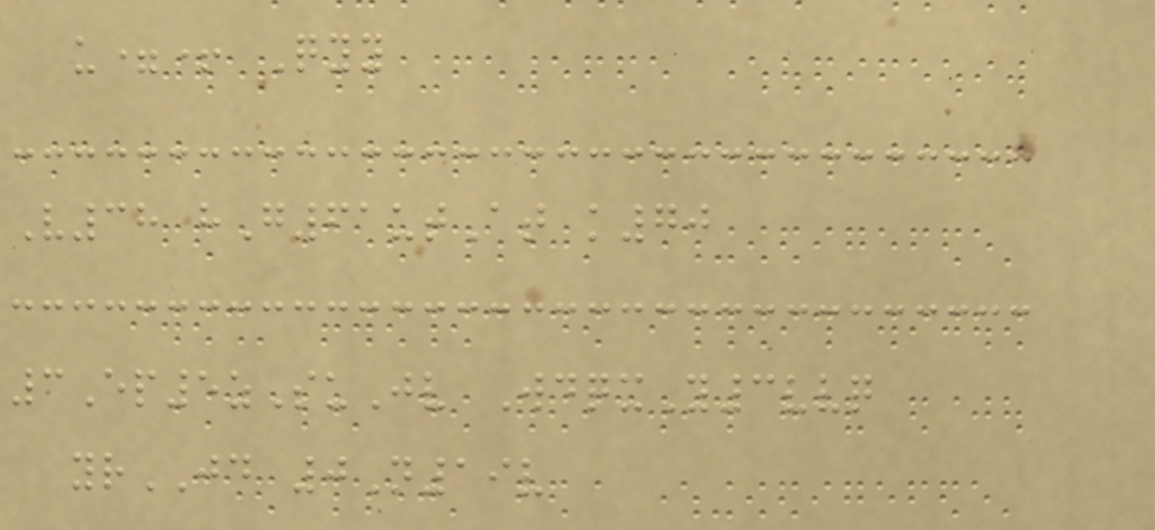u=+ Qyy
V38 hG61utAt k70
3Ep5zSuJv WdqxY3vvq
yrJD 0N19v
